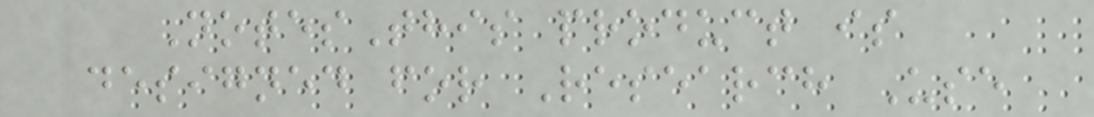NotesThis product is
designed for Research Use
